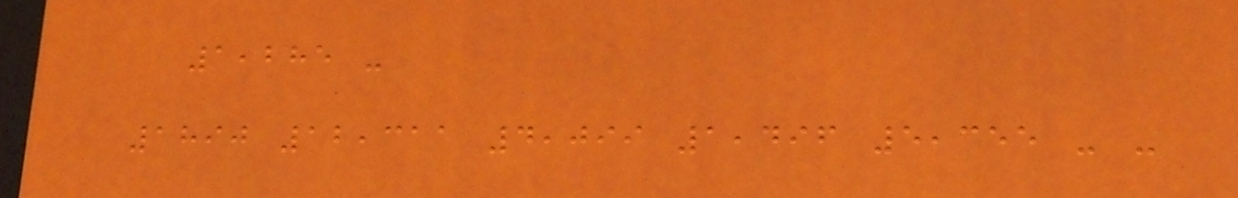1,285 -
1890 12,311 4,099 1,496 5,355 - -
